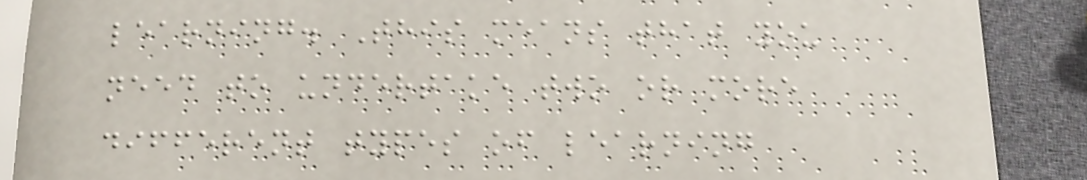learning. This means that you
need to undertake two or more
different types of learning
